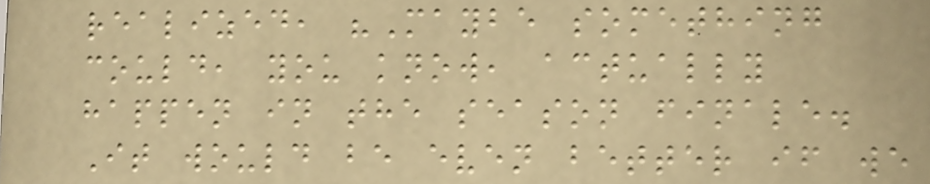realized, "Maybe something
could, you know, actually
happen in the season finale.
It would be even better if we
